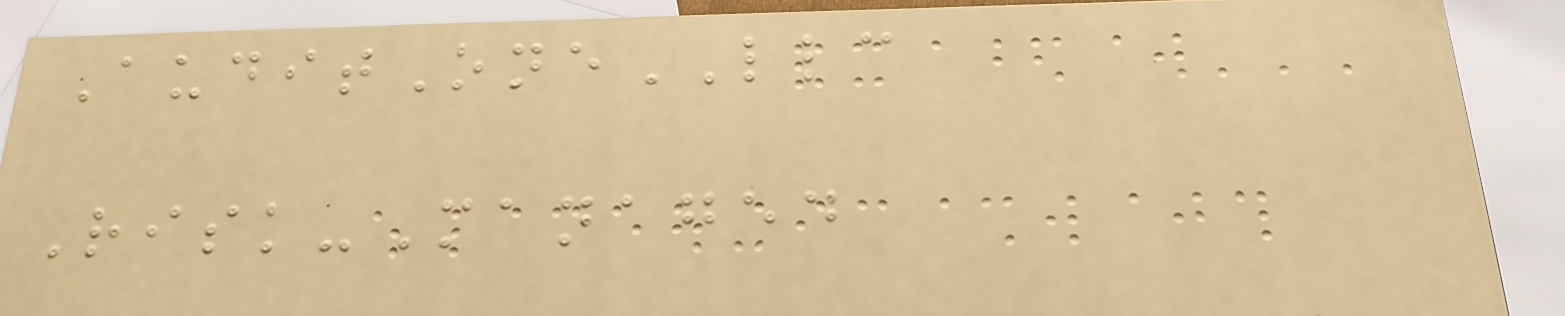AuditOneLLC
Risk-Managed
